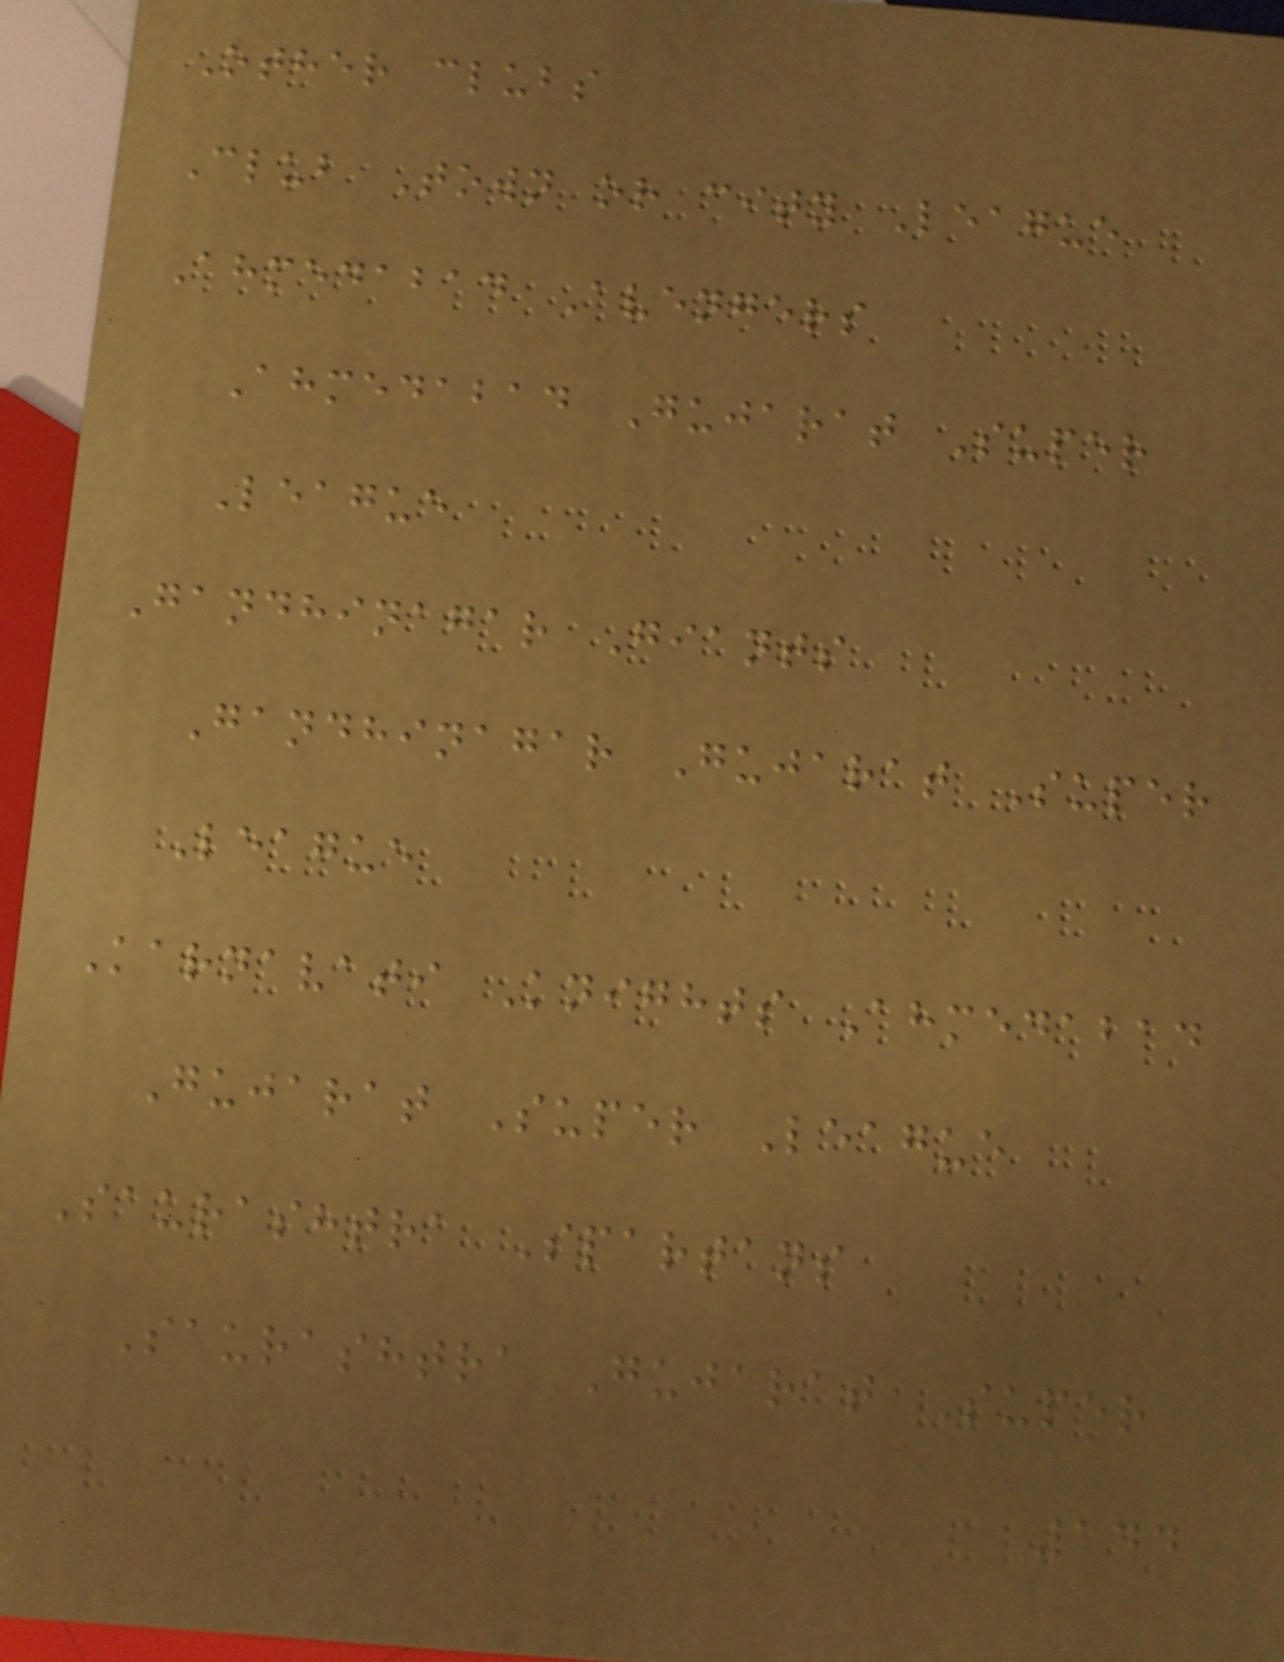Other clubs
Club Town or city League
Ahmedabad Avengers
Ahmedabad Gujarat Super
League
Gandhinagar Giants
Gandhinagar Gujarat Super
League
Karnavati Knights Ahmedabad
Gujarat Super League
Saurashtra Spartans
Saurashtra Gujarat Super
144
